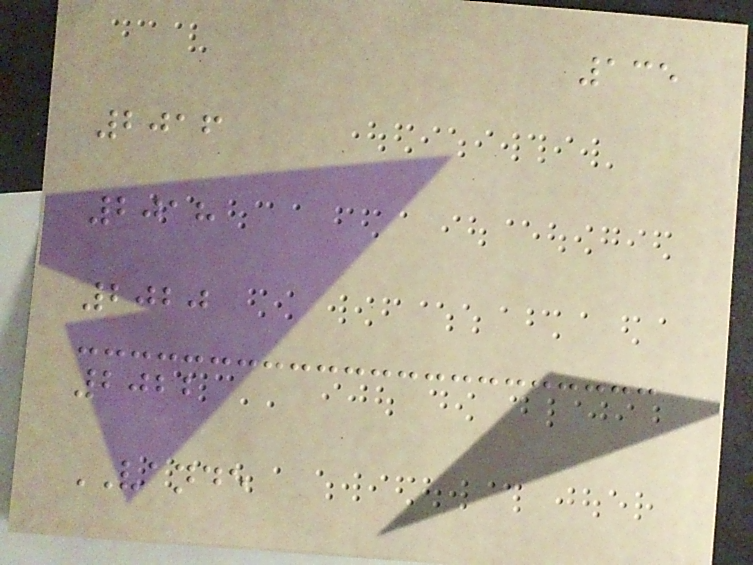135
2016
2018
2020
2022
VANDE
